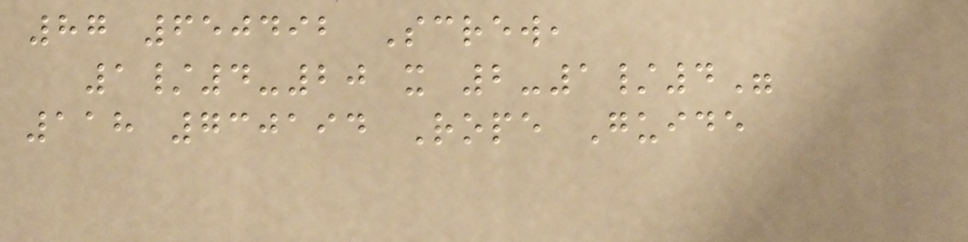87 650492 Screw,
1/4-20 x 2-1/4"
118 730194 Rope Guide
